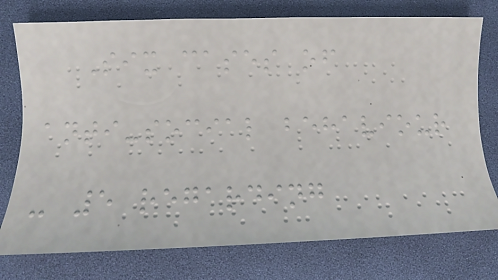Six cases of
anti-social behaviour
- 5 regarding
